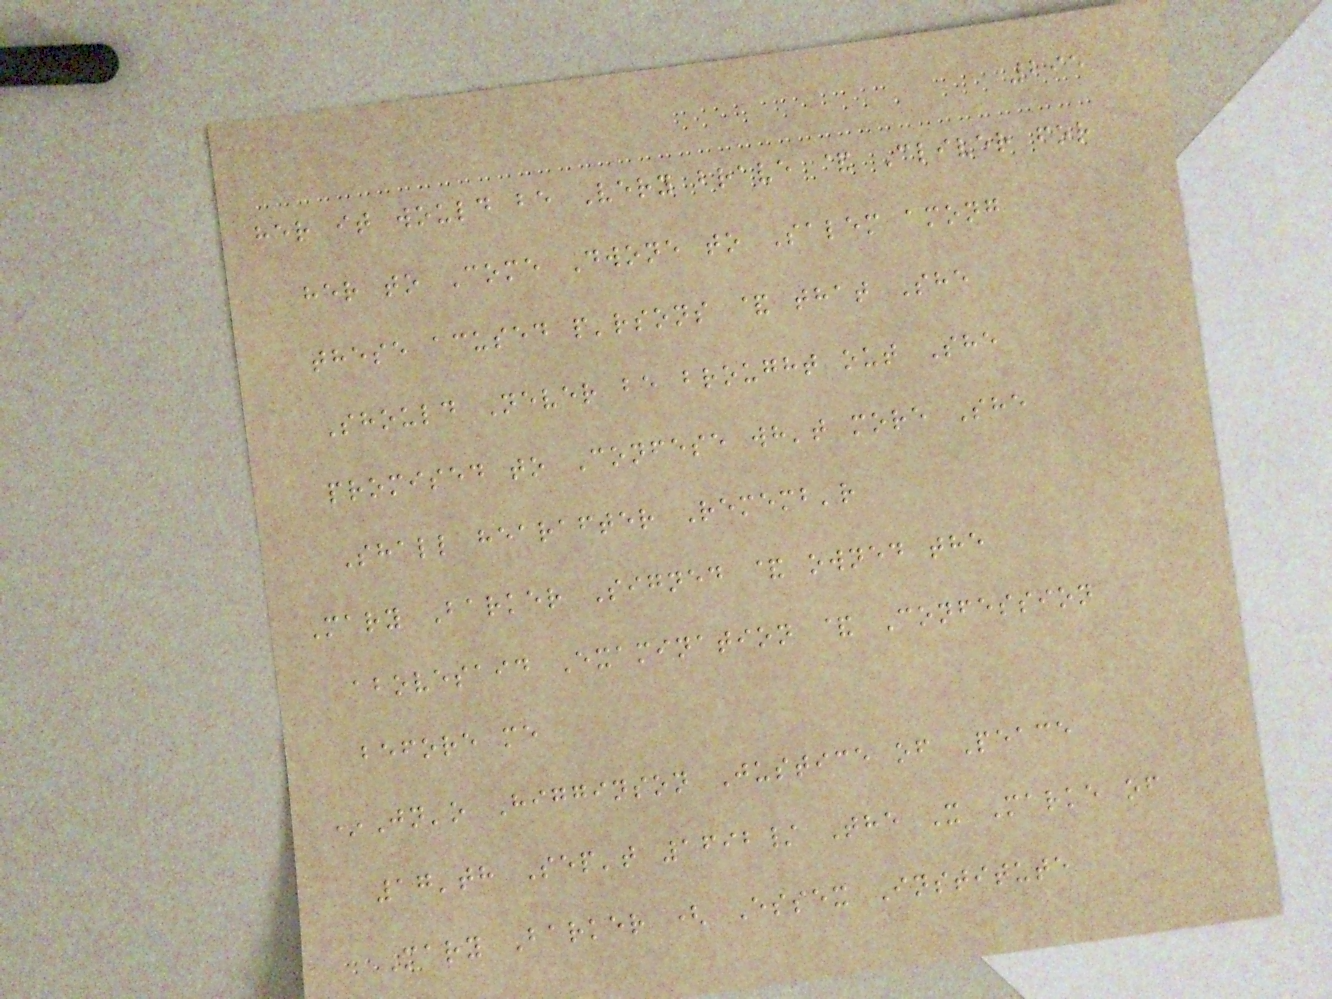295
her it would be Very brave & Cliver for
her to Come Dwone to Salem among
these acused p'rsons & that She
Should Never be brought out She
promised to Confese wh't more She
Shall hearafter Rememb'r
Mary Barker Signed & owned the
abovesaid Examination & Confession
before me
*Jn'o Higginson Justice of Peace
17'th Sep't 1692/ The X Marke of
Mary Barker ( Essex Institute
